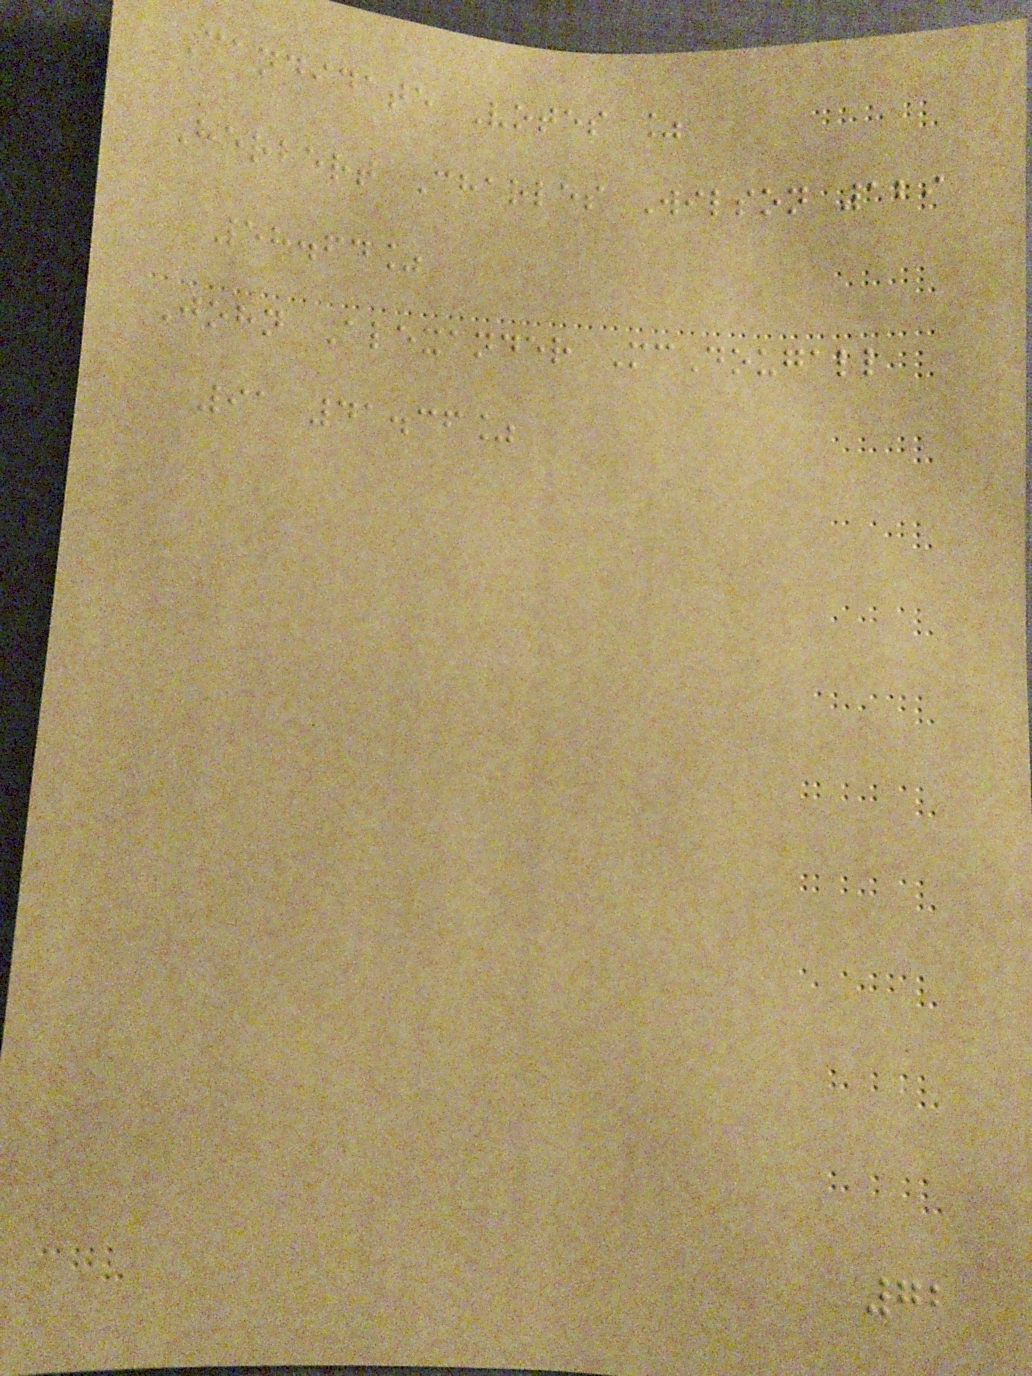Candidate Votes %
Herbert Charles Wilson 129
58.64%
John Alexander McDougall
91 41.36%
72
